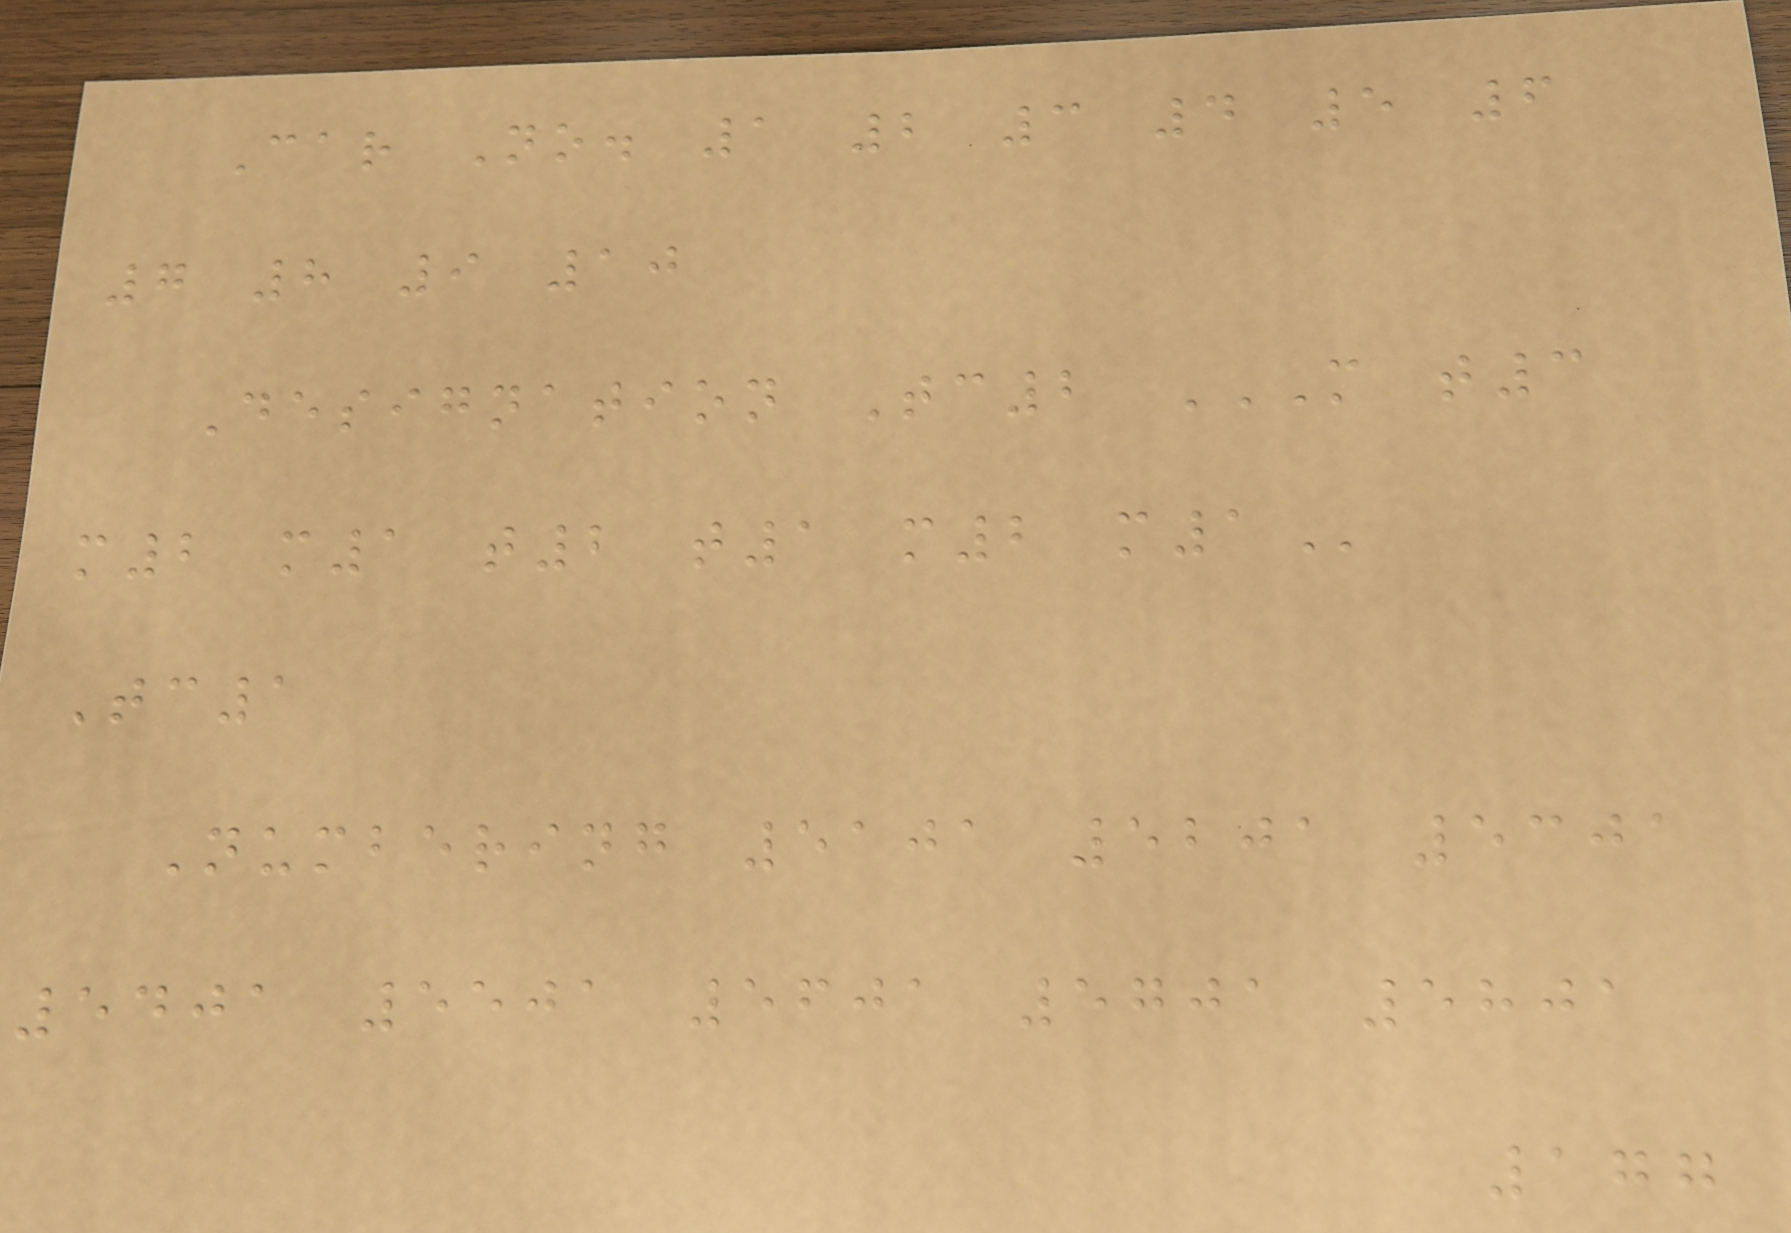Car No. 1 2 3 4 5 6
7 8 9 10
Designation Tc2 M T3
M2 M1 T2 T1 M2 M1
Tc1
Numbering 5101 5201 5301
5401 5501 5601 5701 5801
177
